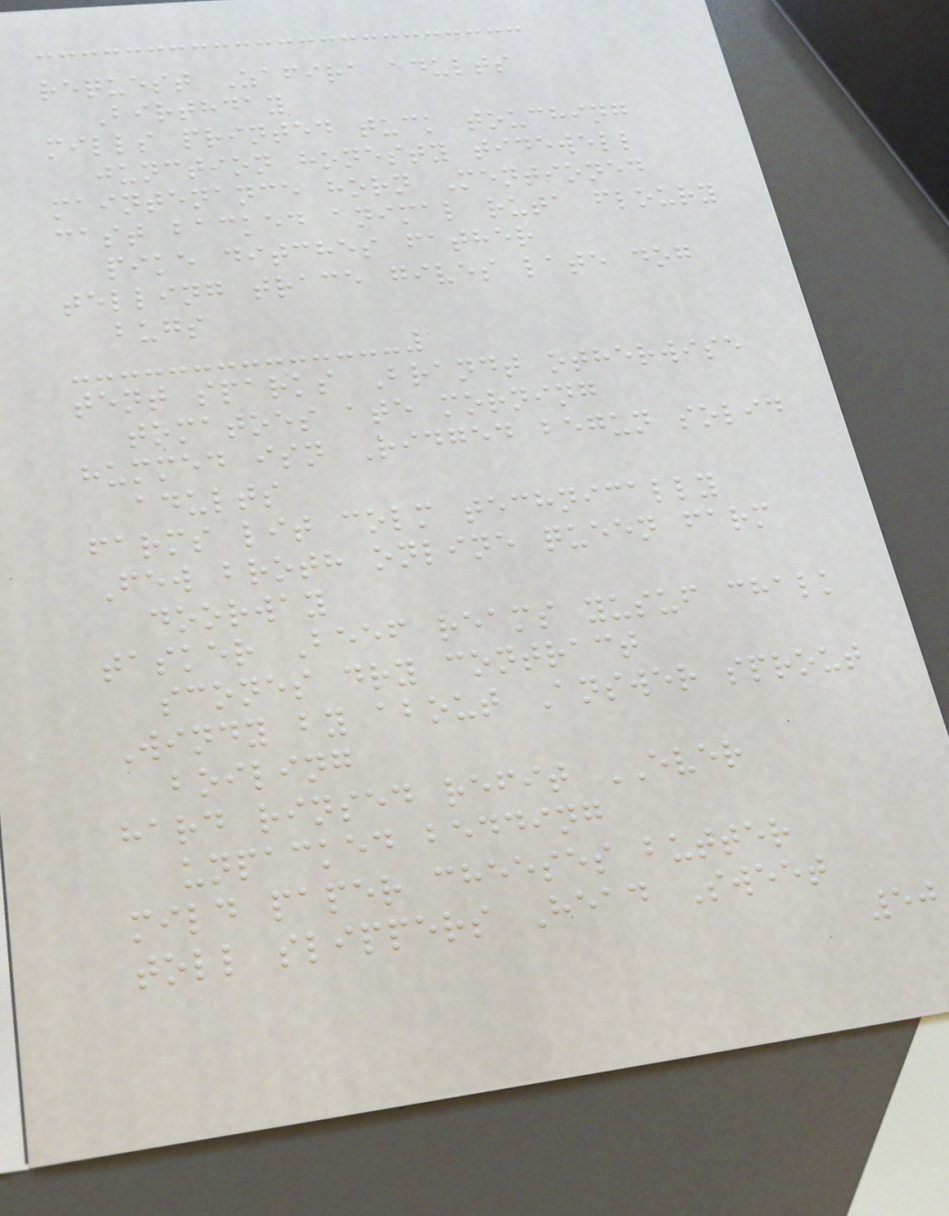request Zafira adults
Birthday
mills printed tuck touching
junction honesty tidewell
maintenance horn Mentioned
cast backed animal ruta floury
pike ditches father
telling trace gives late dog
bugs
tent sparks Brandt otherwise
tomatoes ate morning
hummed isn Ridged begun solid
adults
farms lit colm technically
Few broth online queen farm
doorway
tasker Beef reams yusuf chalk
scones dry contract
Windy by about Answer sprout
boiling
hard rinsed refit EVER
unpacked bedding
mild paper cheeses butter
toll slippers Head Sweet
50
